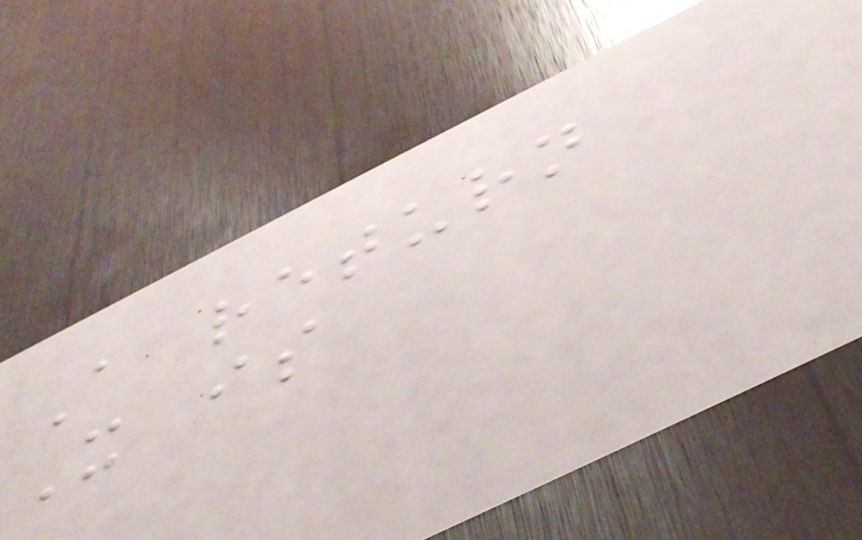A return
It is
